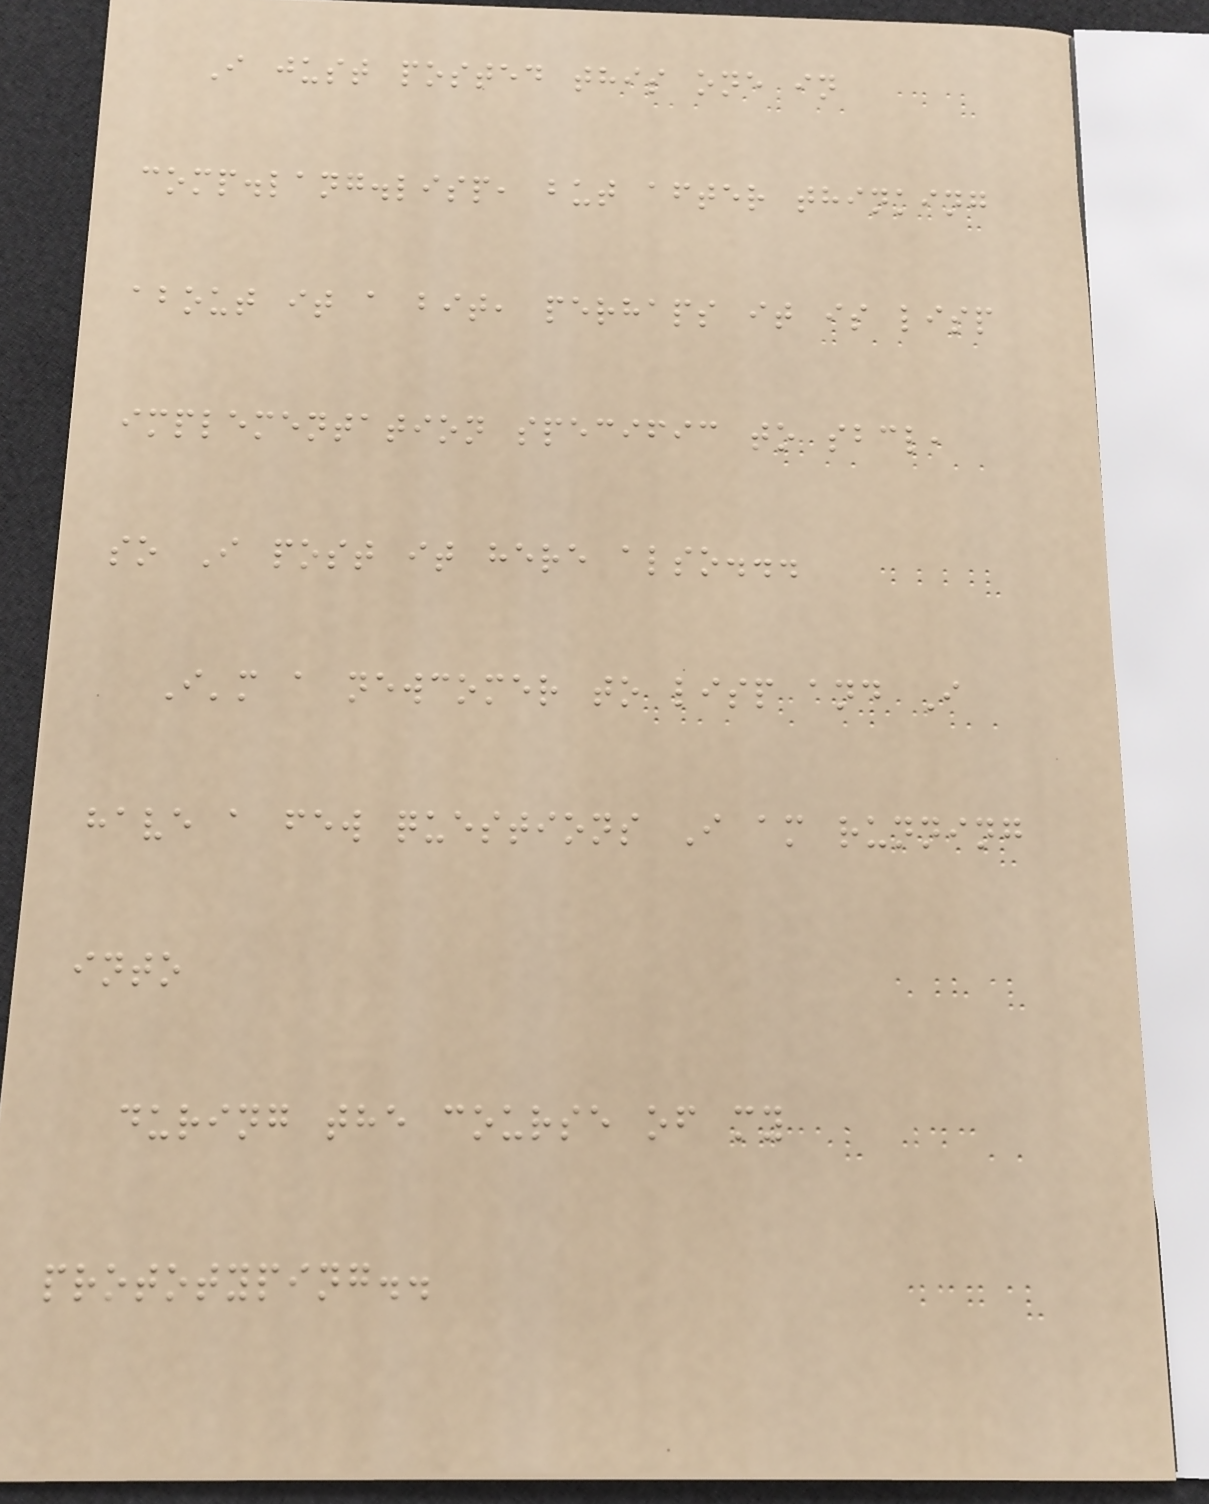I just posted this one in
comp.lang.lisp, but after thinking
about it a bit, perhaps it is lisp
implementation specific to sbcl,
so I post it here also...
I'm a newcomer to lisp and I
have a few questions I am running
into
during the course of my
prototyping..
